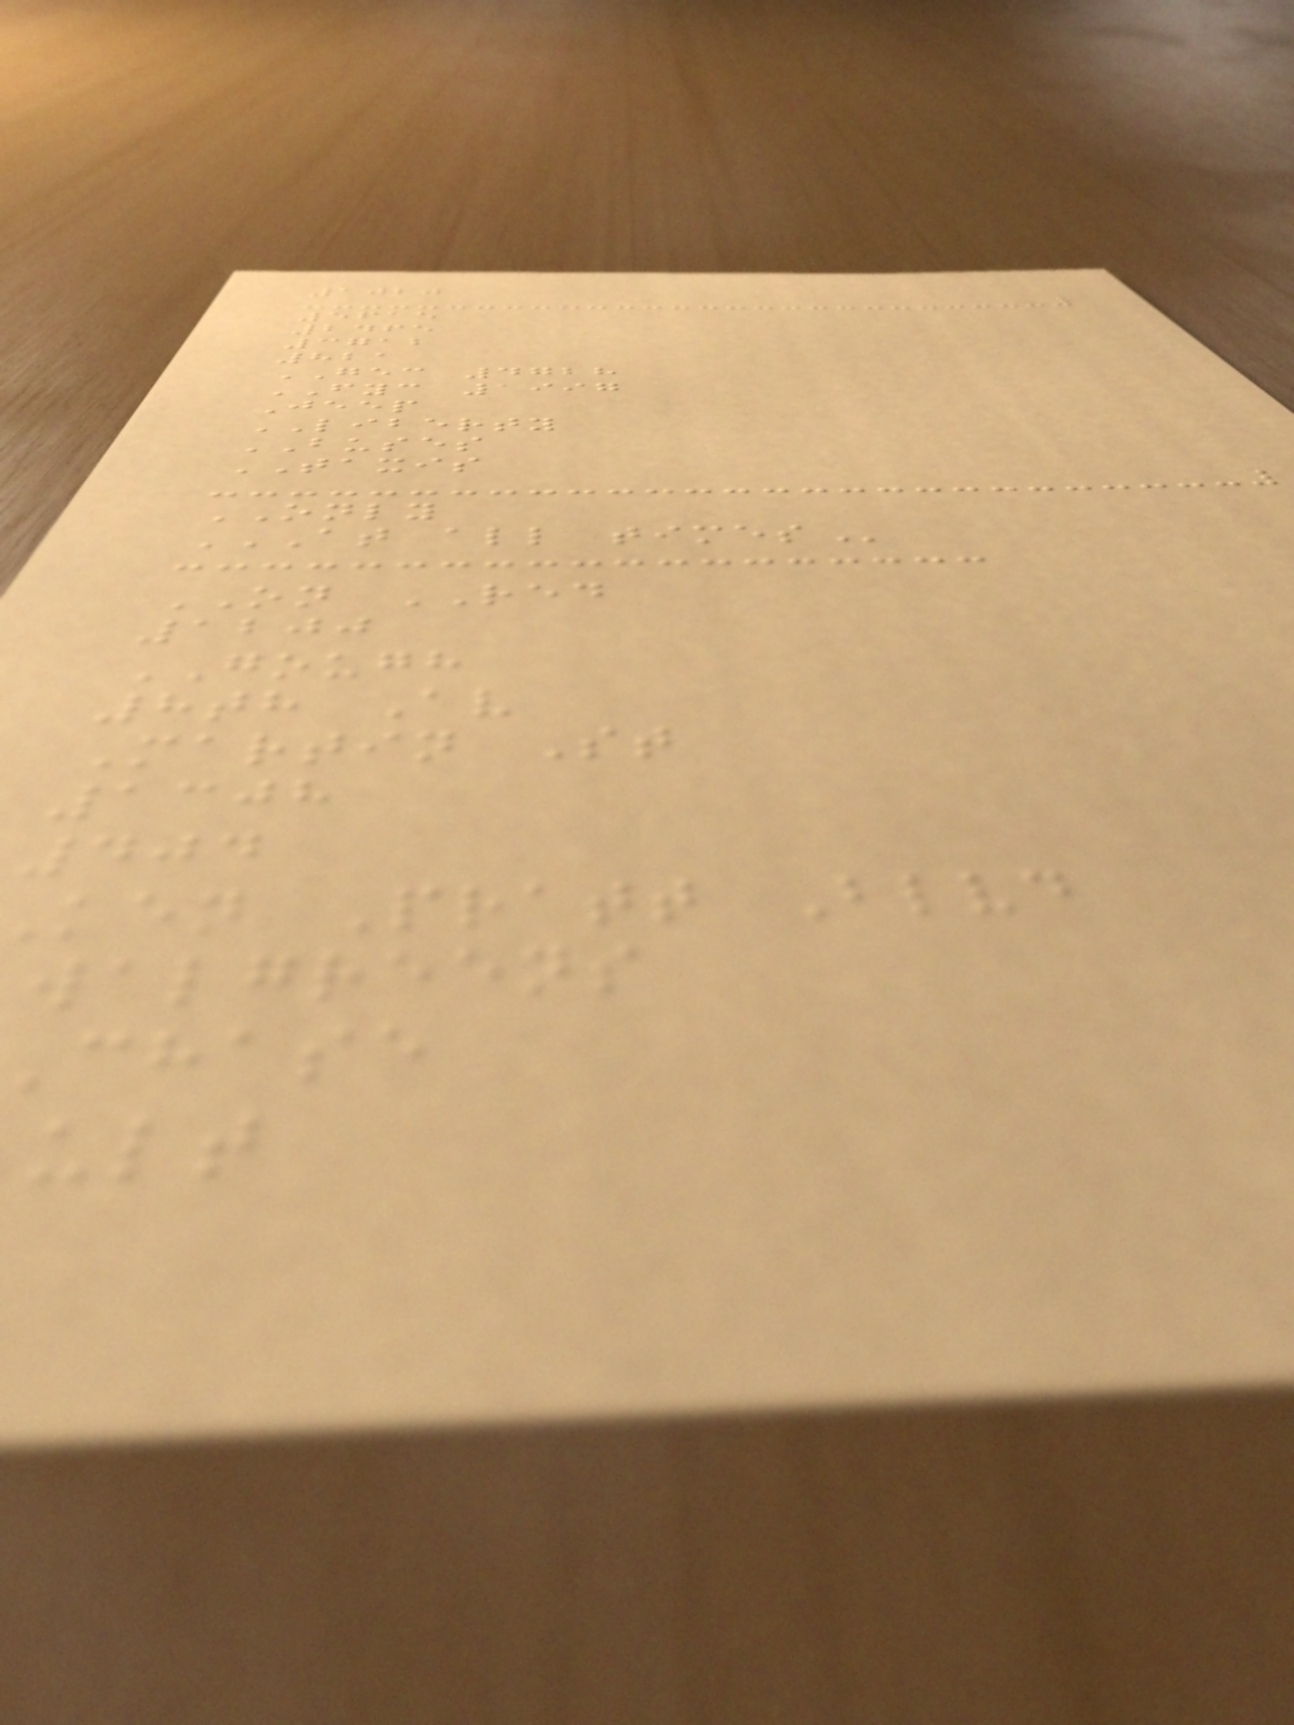1020
5615
2465
3712
821
GEC 4728
FYC 1997
Jeep
LIBERTY
BUSES
TAXIS
ONLY
AT ALL TIMES
ON RED
1200
GOUGH
8th Av
Martin St
1308
404
ken Pratt Blvd
walgreens
chase
